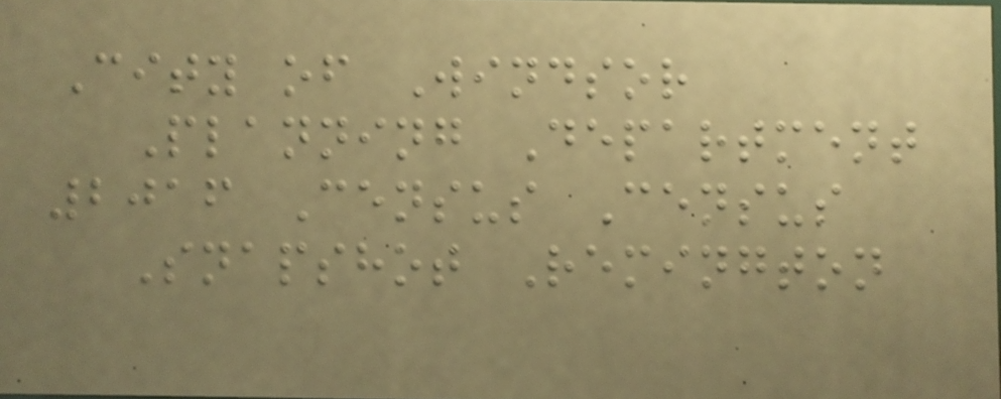City of Windsor
Planning Department
2016 Census Census
Snapshot Remington
